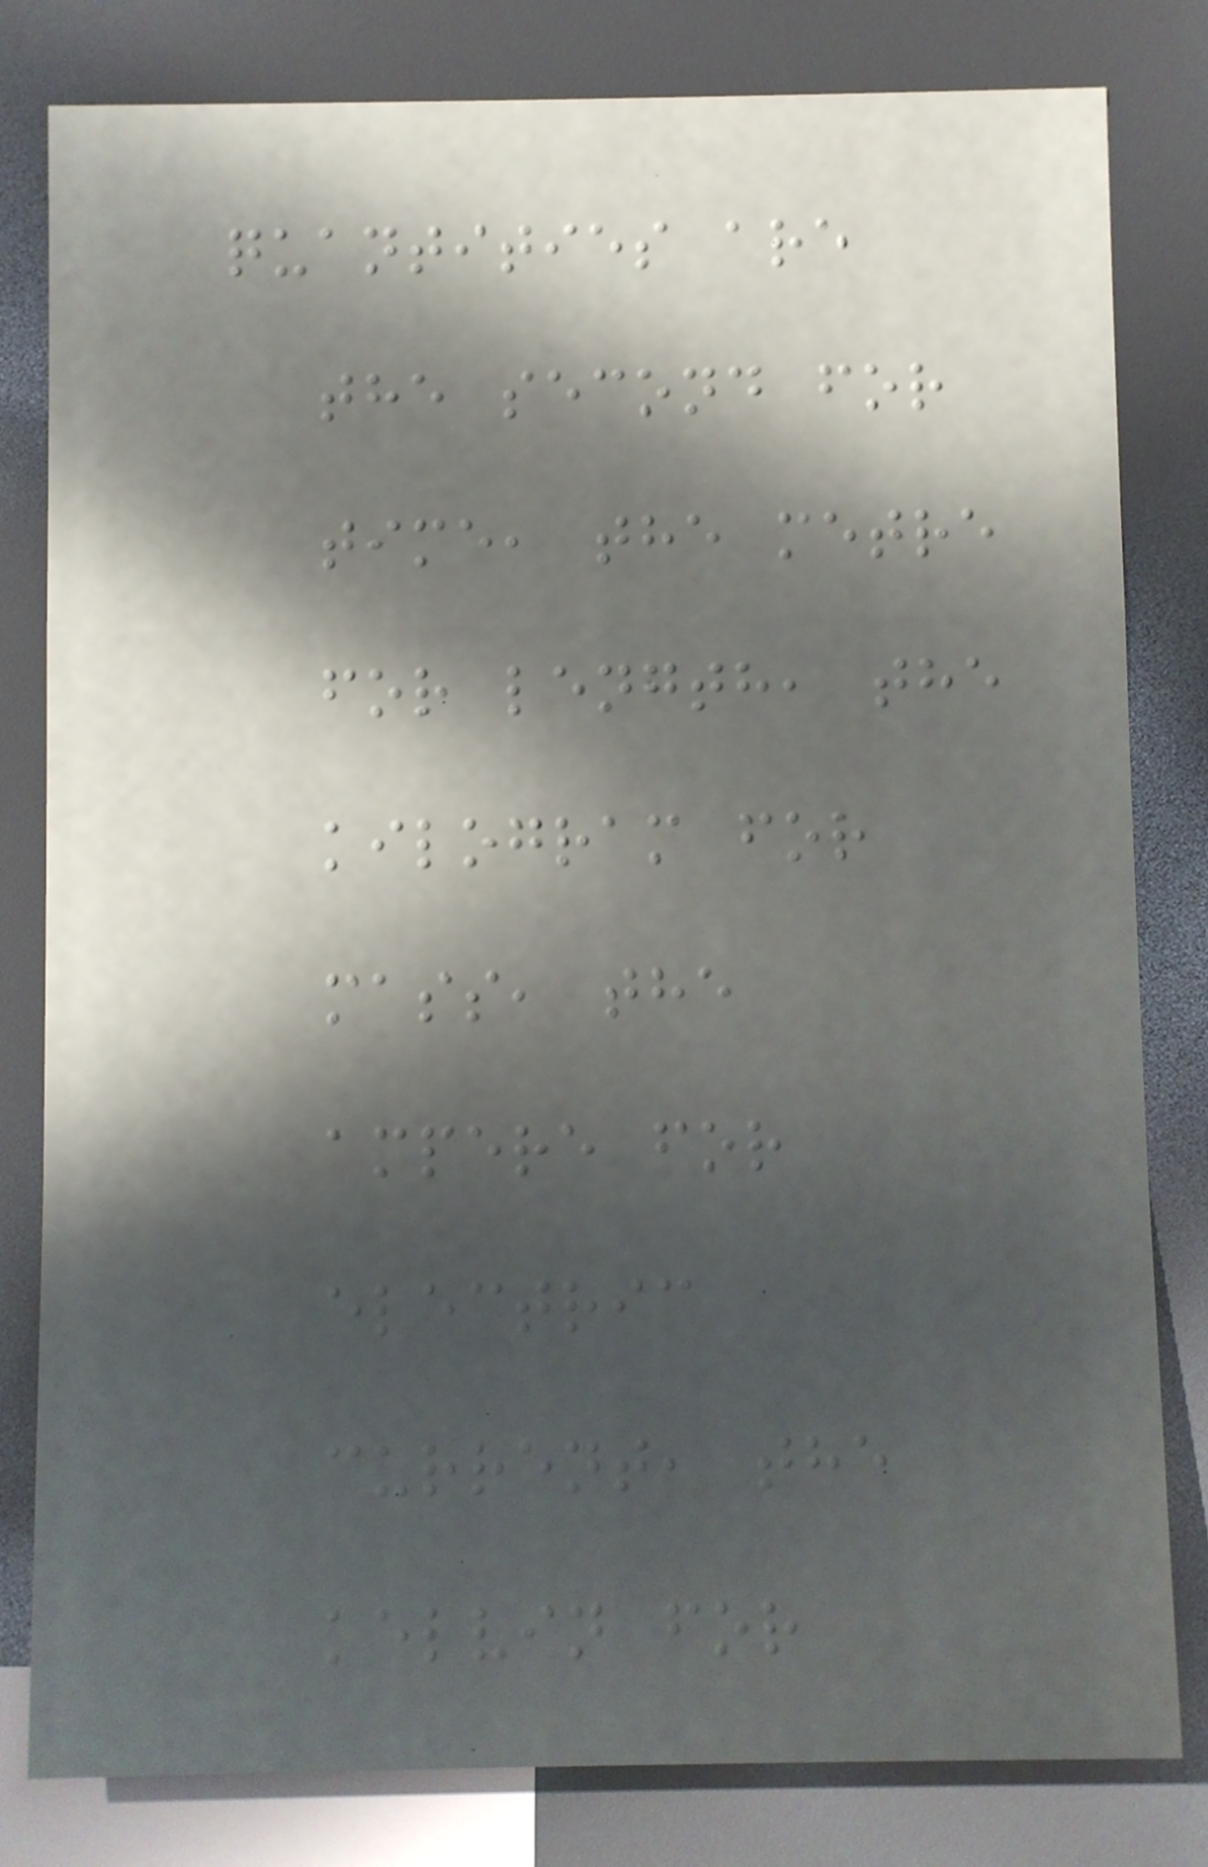quantities are
the second for
time, the metre
for length, the
kilogram for
mass, the
ampere for
electric
current, the
kelvin for
